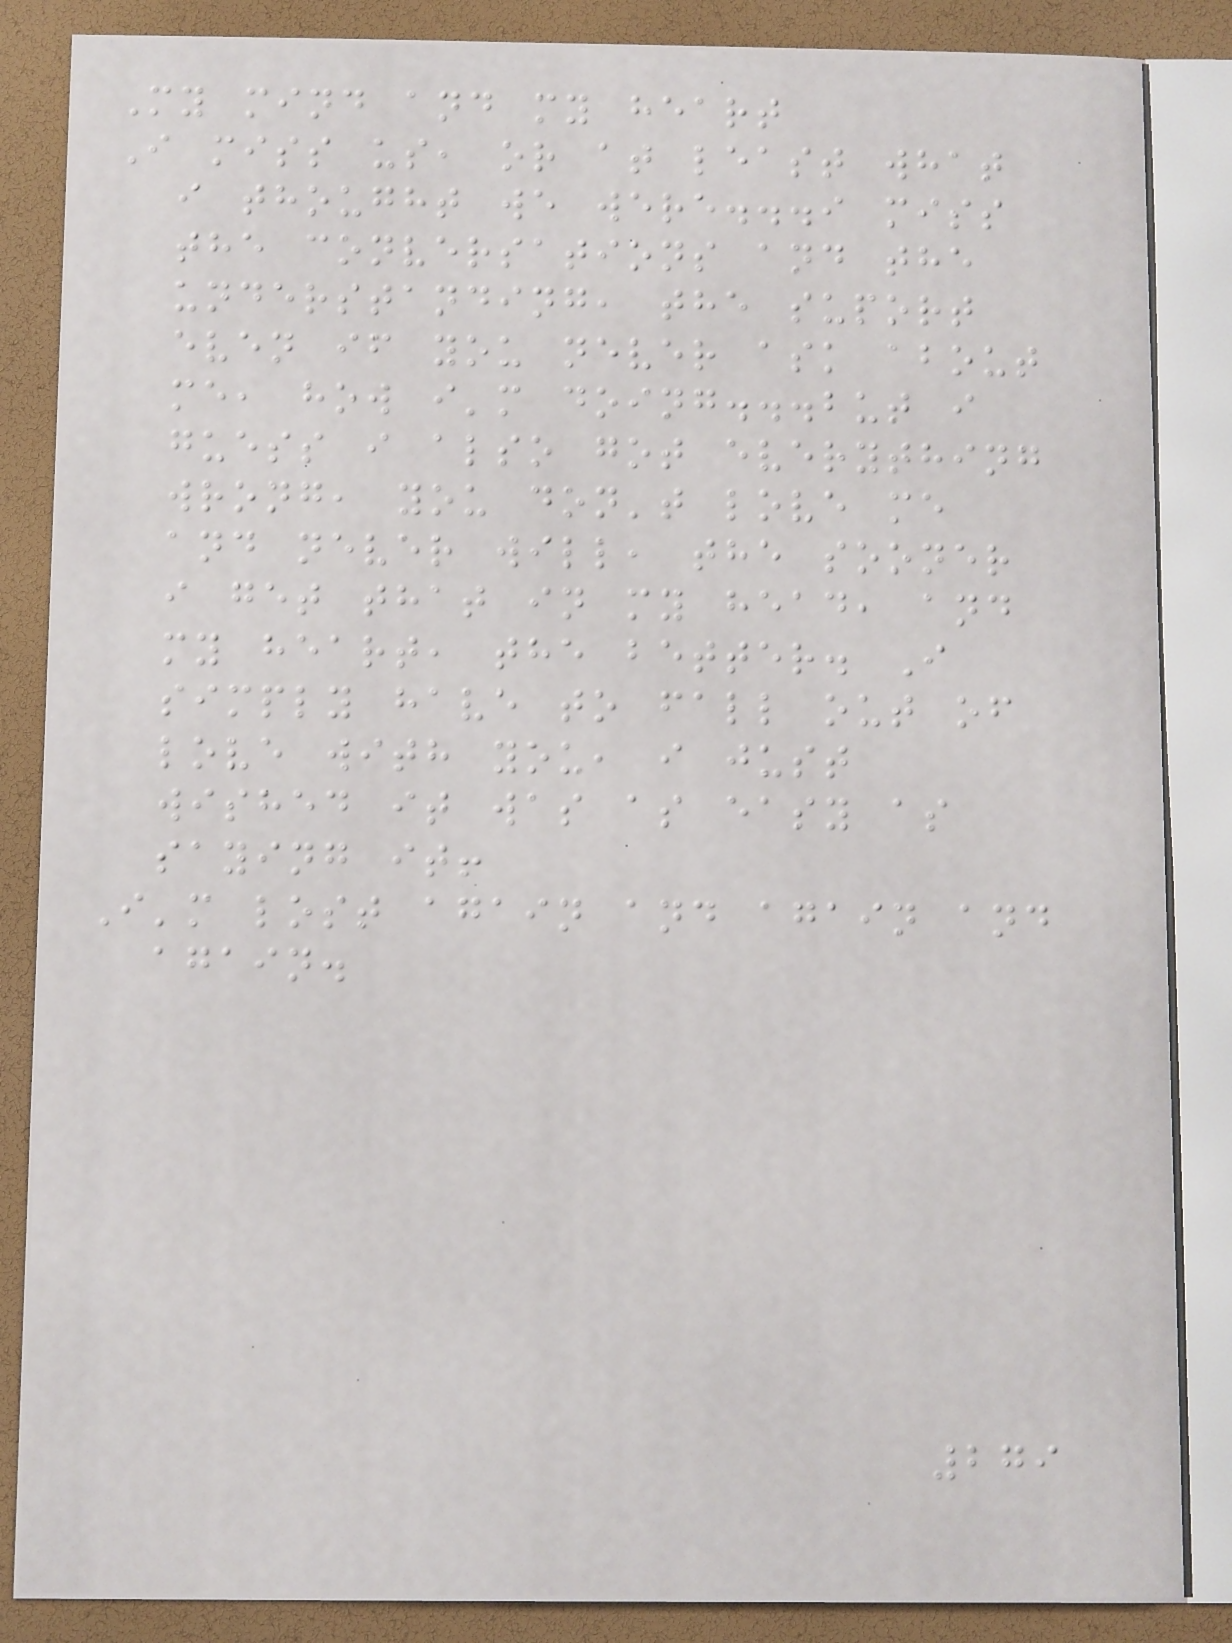My mind and my heart
I miss us, or at least what
i thought we were...i miss
the conversations and the
understanding, the suport
even if you never ask about
me, how i'm doing...but i
guess i also got everything
wrong, you don't love me
and never will, the sooner
i get that in my head, and
my heart, the better. I
simply have to fall out of
love with you, i just
wished it was as easy as
saying it!
I'm lost again and again and
again.
279
